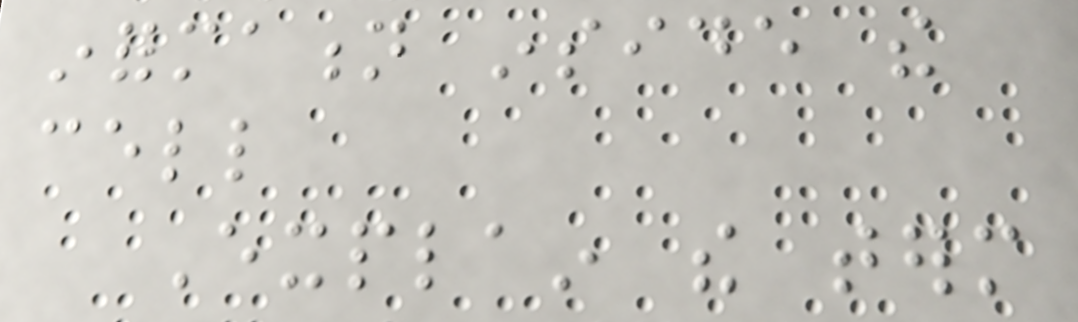information inside the
cell
Explain the term
